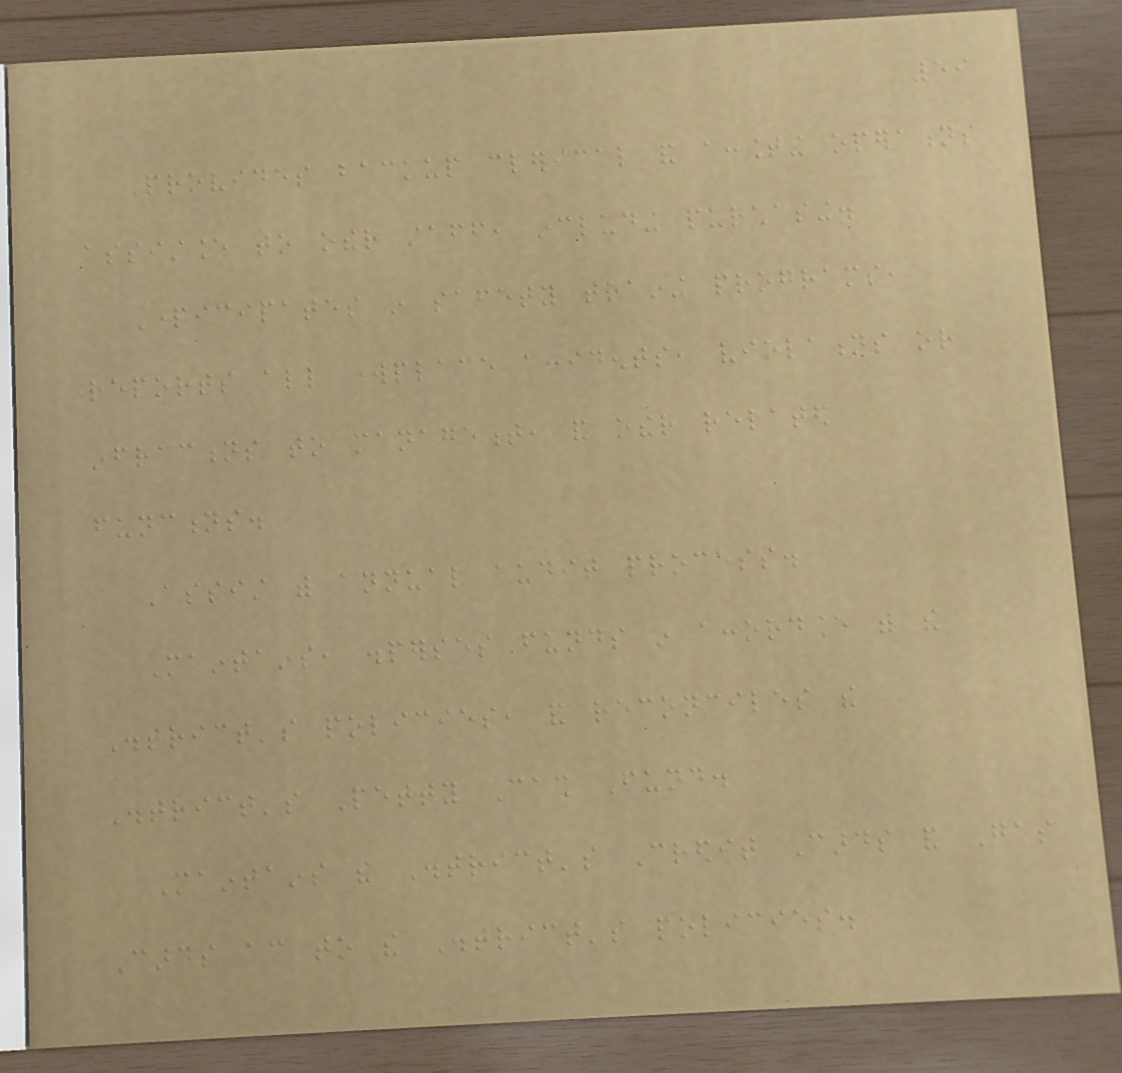59
Provides backup clerical and accounting operations
assistance to other staff, including purchasing.
Participates in safety training programs,
reports all workplace accidents, violations or
infractions to management, and other related
functions.
Assist with annual audit process.
Maintains, disperses funds in accordance with the
District's policies, and reconciles the
District's Petty Cash Fund.
Maintains the District's Credit Cards and Gas
Cards according to the District's policies.
